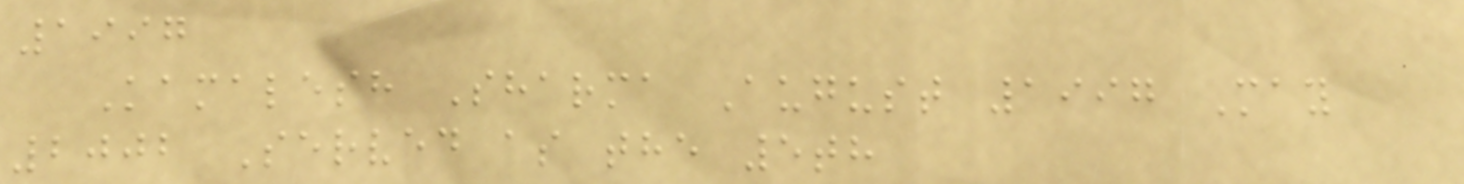1997
Kamalesh Sharma August 1997 May
2002 Served as the 5th
